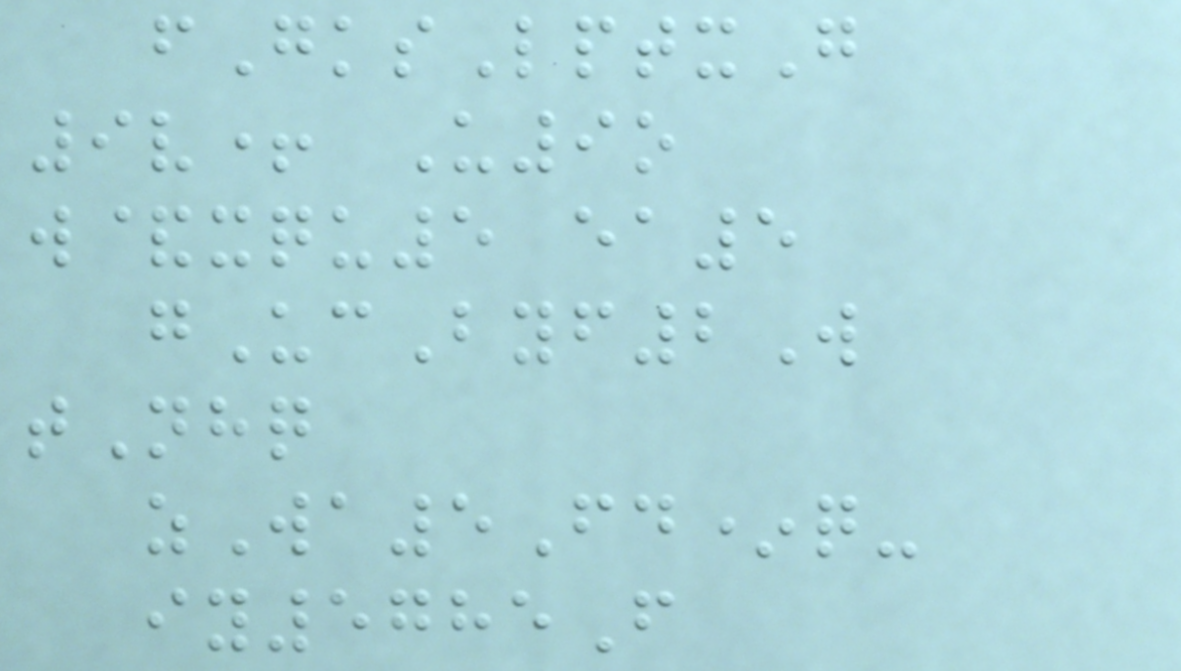fGksLptxG
9v+ U9o
w&xqu5 ea5
gUcByf2W
tNhq
zWa5Fd*q-
iy5785F
